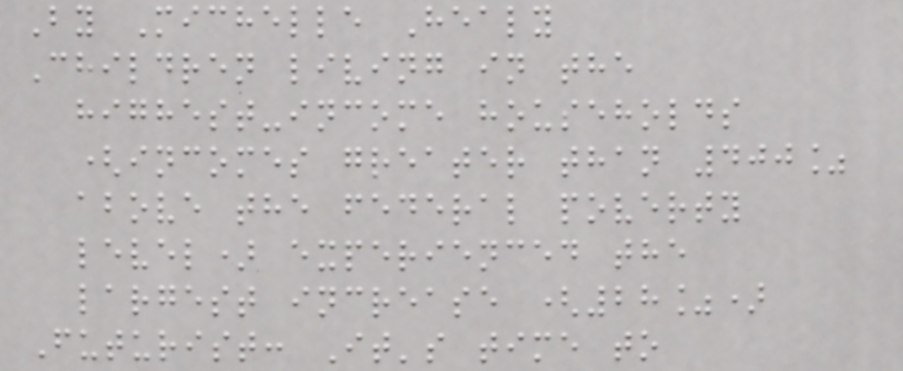By Michelle Healy
Children living in the
highest-income households
(incomes greater than 400%
above the federal poverty
level) experienced the
largest increase (28%)
Futurist: It's time to
